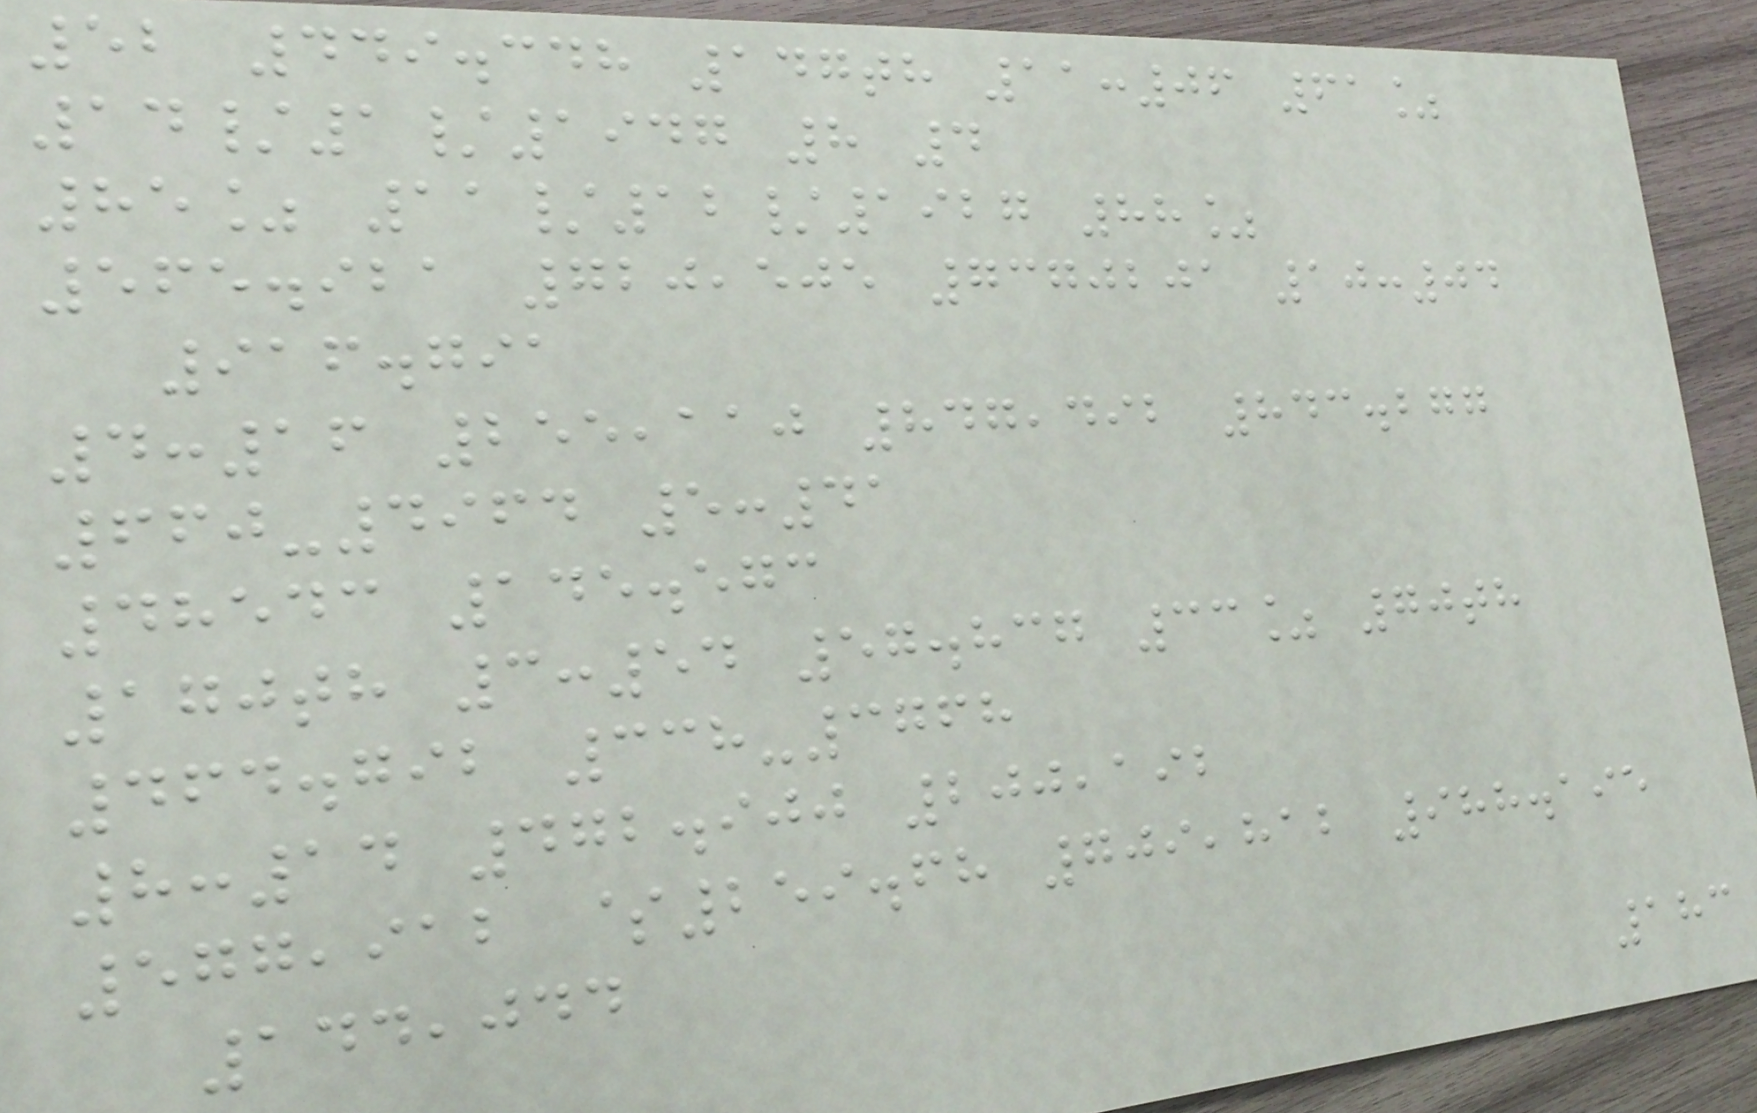52 449.348 147th 11:06 61%
14/1/1947 8 4
85% 11/12/1927 88%
565.921 720,505 7370201 10:04
916.791
4:16 255,110 847,492 843.277
660-4964 5:41
48543 145.573
170th 3:54 57.837 33% 70th
464.792 338-3768
8:14 472.900 200,192
577,912 $259.68 709,812 988.195
144,044
183
